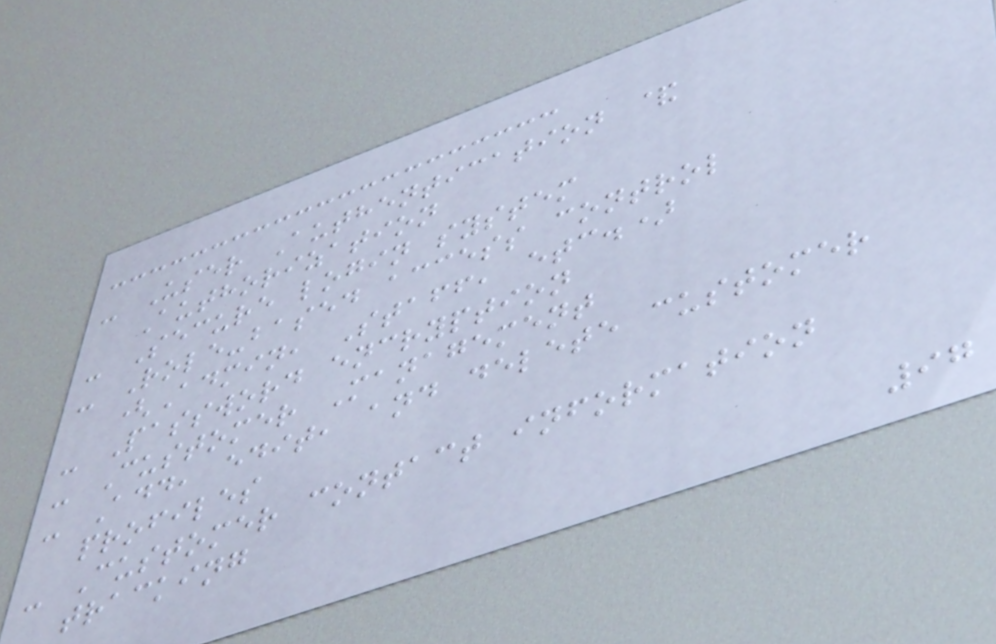- User Authentication &
Authorization
- Secure login system
- Role-based access control
(Admin, Staff, etc.)
- Password encryption
- Customer Management
- Add, edit, and delete customer
profiles
- Customer contact information
tracking
97
